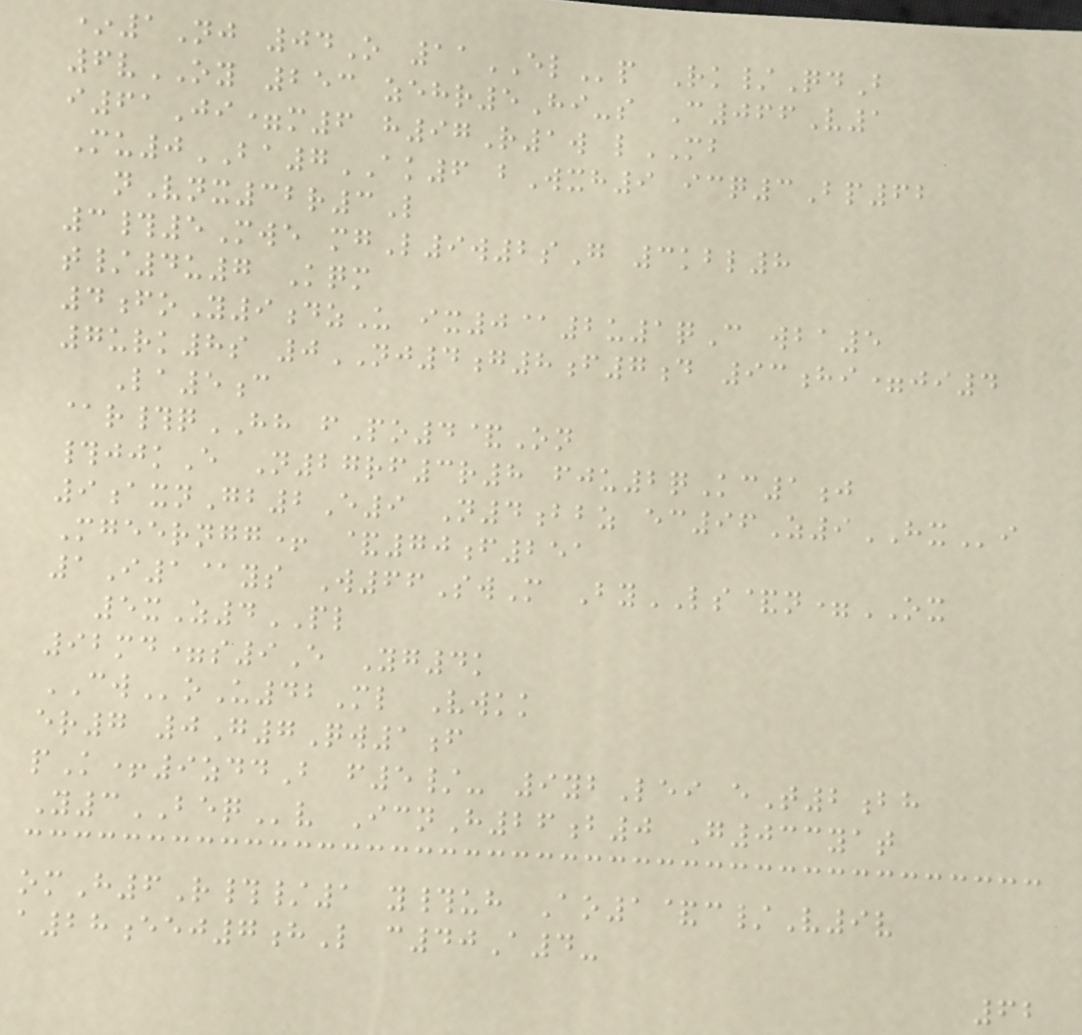*1Nj 04O 11ELp Rk/QdB
6vOY 253 zehr5Hi-s C066V1
i61Ji=m6 h97R1w lMB
Mu0BA7AK6 bWxh9 icq3Bp62
nVnx32r3L
3#5Mwe mgL9w2sG 3kbl8
t/4u7 Kqm
4foY9dzU ix0@2u1qC wba5
7urk8s 0NJ4g8f7d 93hi=ji4
La5c
@r#qHH fPo4&On
#jjkE N27rf3r8 fju2qKc1j
9axnGb2E9 N4bbz ec96Z9HXi
Mgeerngg+ &70f251
1I1@ys W66SwM ByLS&n=OX
5xZ4PL
92md=s9E Yg4k
CWoU42Ml Vwkk
er7 0G7Qw1f
pK+9zddB f5/- 9ybLei eT2bh
Y3BEQv IcnH26b0 G033yat
omH6R#/1 y#uh Ao1&c/V9v
a28eej7hL c40A4-
62
